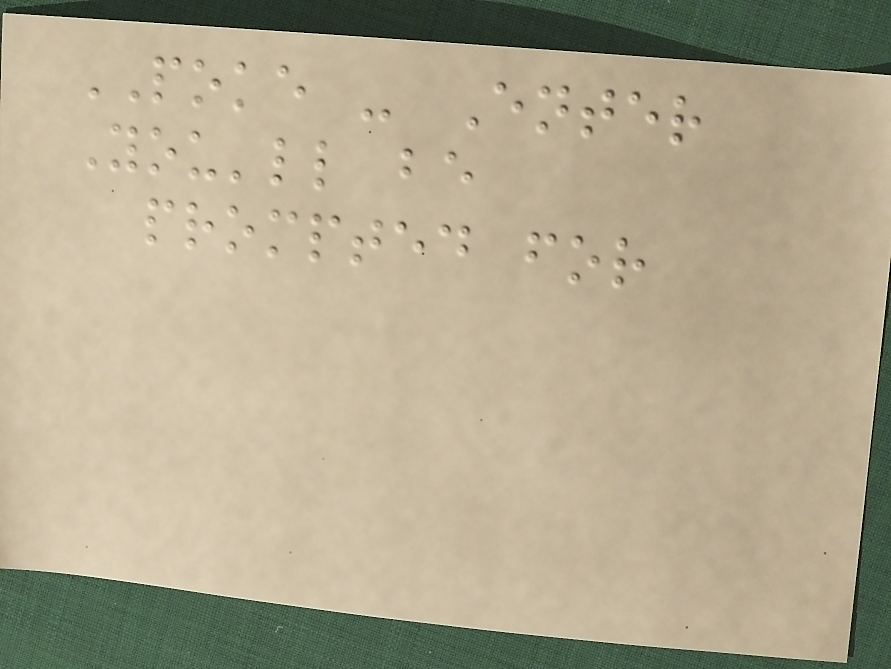POKE - Enter
You'll be
prompted for
